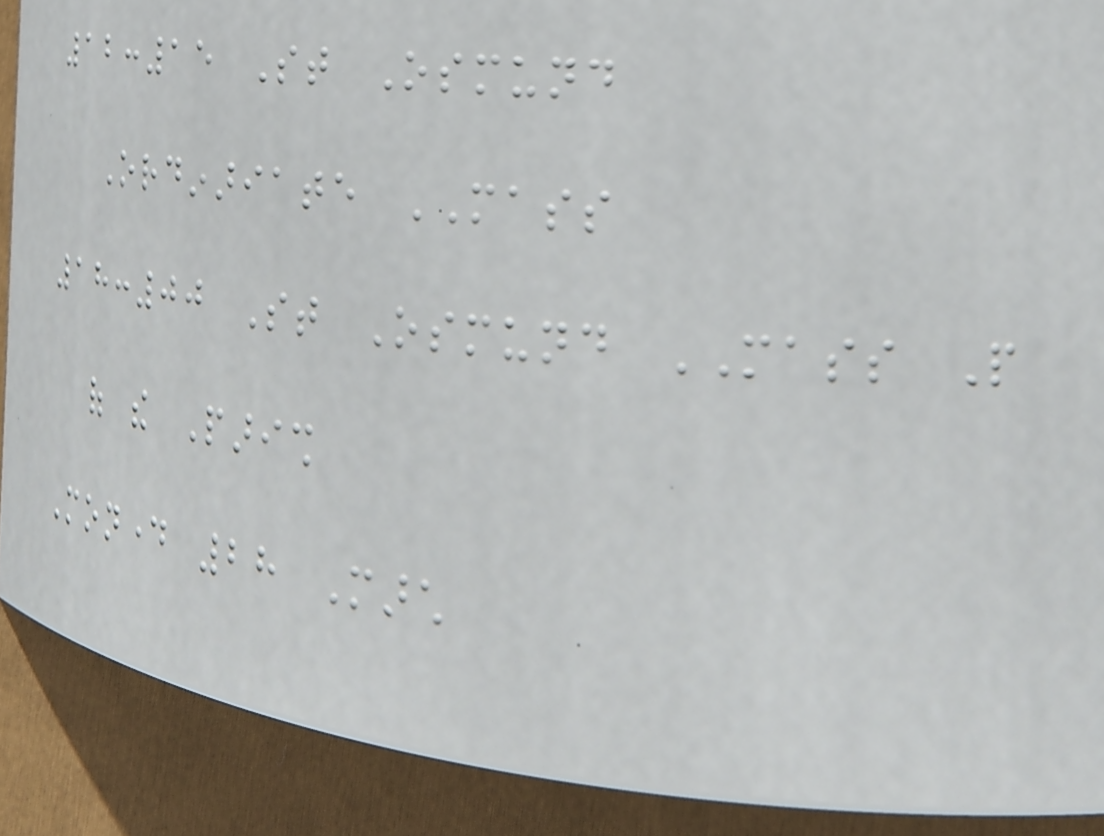12:15 St Osmund
Ordinariate MASS
18:00 St Osmund MASS People
of the Parish
Monday 28 March
